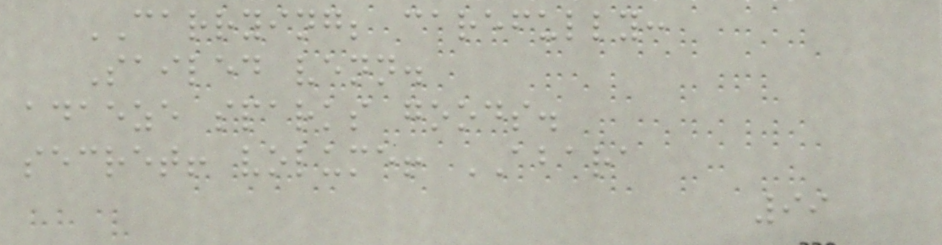CARRYING; carefully:
Sailed venn.
adaeze sparks goods.
secret! volume! ABARA
99
